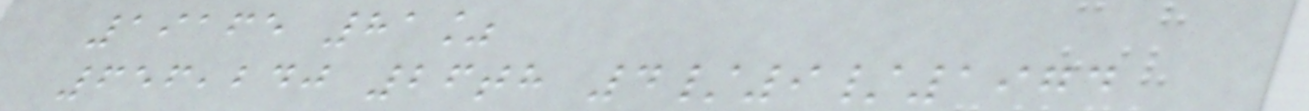19165 81%
656,240 26th 4/9/1974
